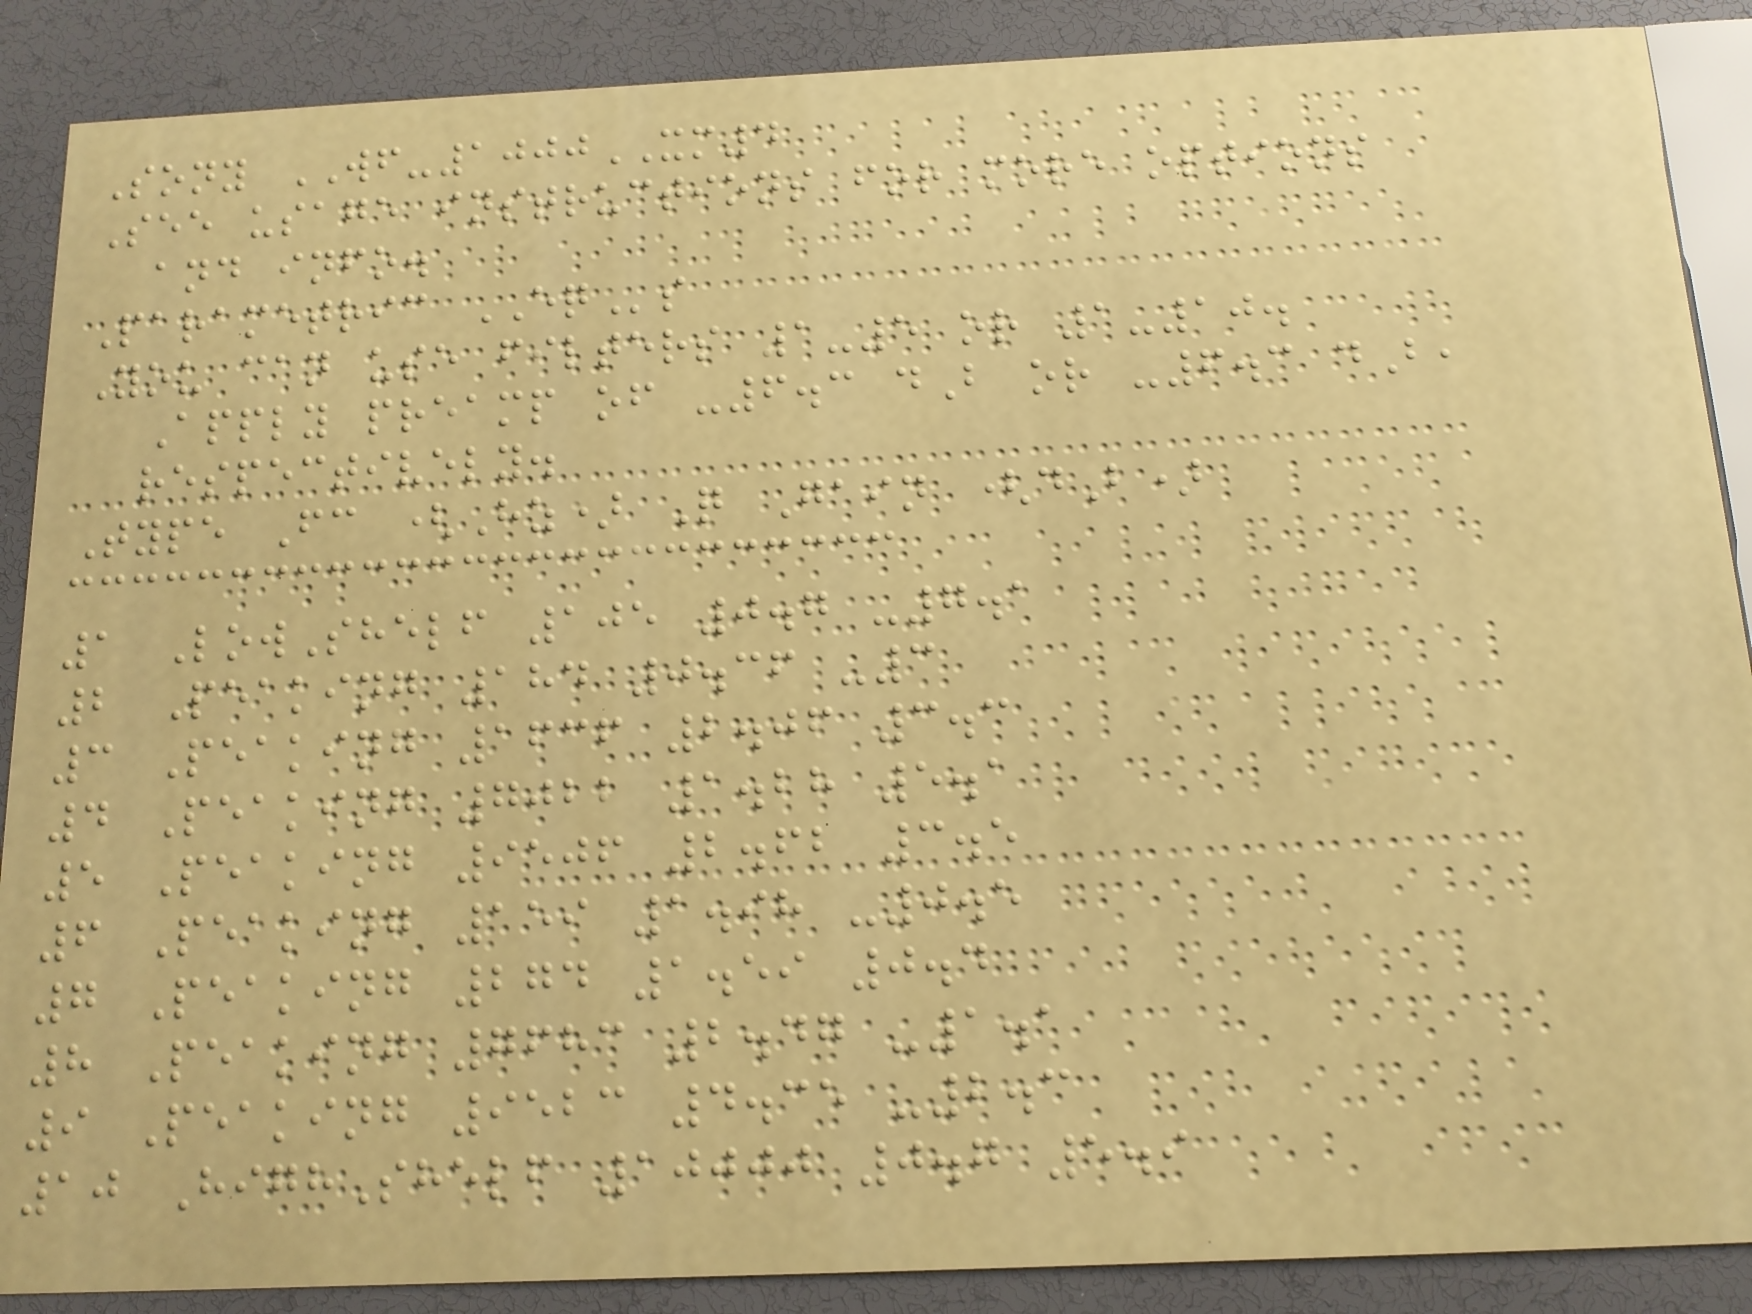Sony WF-1000XM4
See usage instructions for more options
and info.
Parametric EQs
You can use filters 1-5 or 1-10.
Apply preamp of -6.3 dB or -6.3 dB,
respectively.
Type Fc (Hz) Q Gain (dB)
1 LowShelf 105 0.7 -7.1
2 Peaking 184 0.36 -3
3 Peaking 1636 2.06 3.3
4 Peaking 7022 1.28 5.1
5 Peaking 9506 2.62 3.5
6 Peaking 159 1.98 -0.5
7 Peaking 274 1.59 0.4
8 Peaking 7683 2.47 -1.1
9 Peaking 9523 4.35 -2.3
10 HighShelf 10000 0.7 5.9
